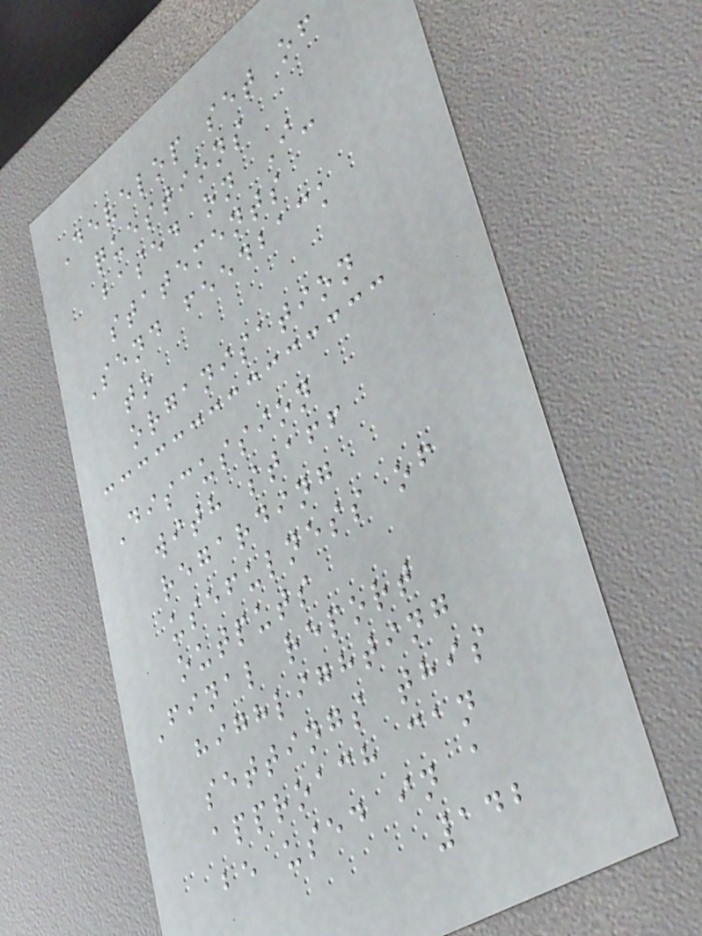Develop set of
questions
based on I-
statements
Send feedback
to
organisation
Discussion
with staff
regarding
usefulness of
outputs
Final report
highlighting
settings this
approach can
be used in a
142
